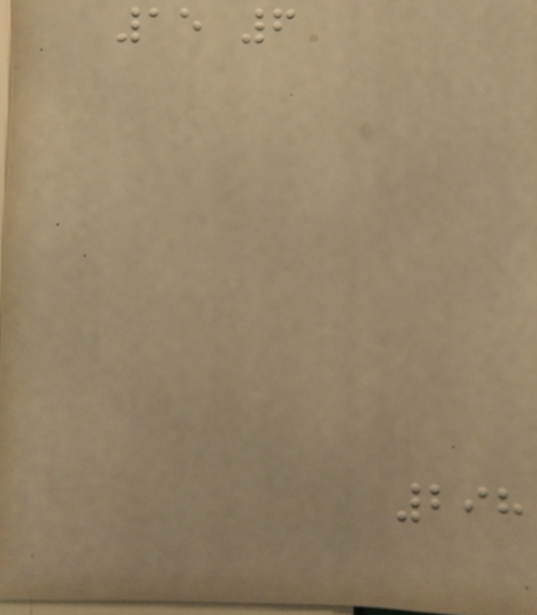15 6
298
